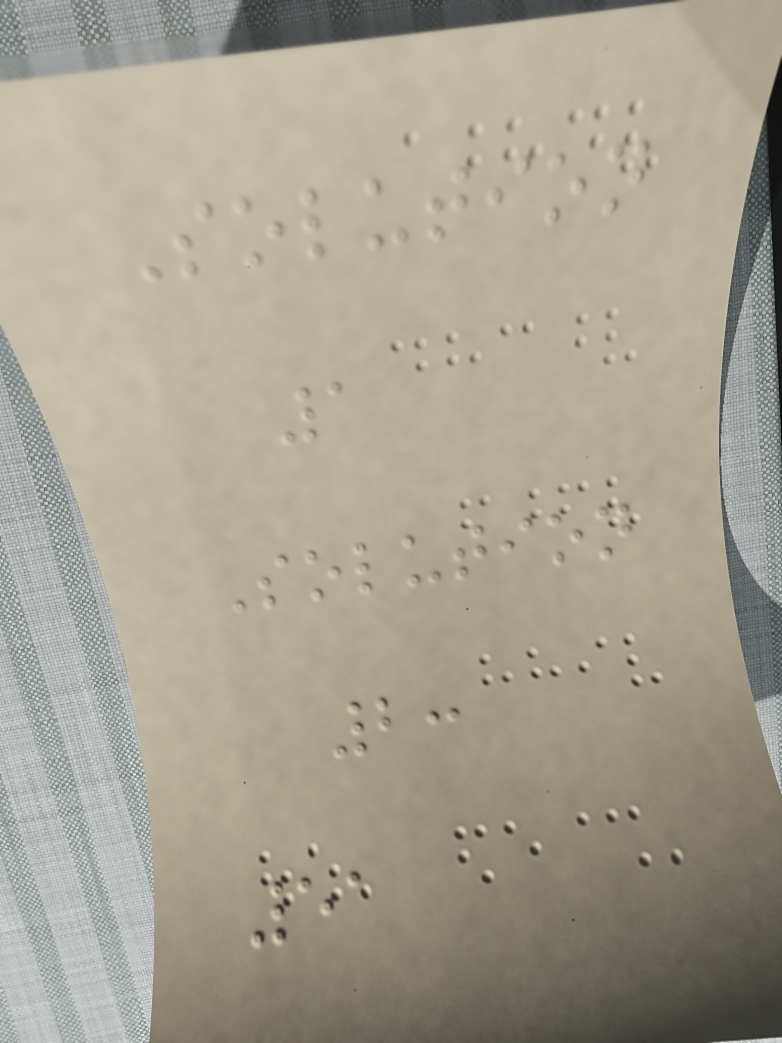Solution
1
Solution
2:
51
